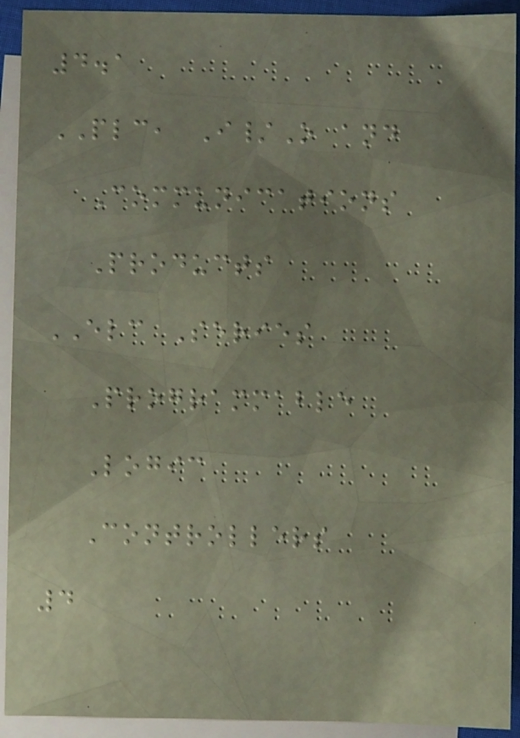4.1
PLC, I/O and
Communications
Products
ELC Series
Programmable
Logic
Controllers
4
